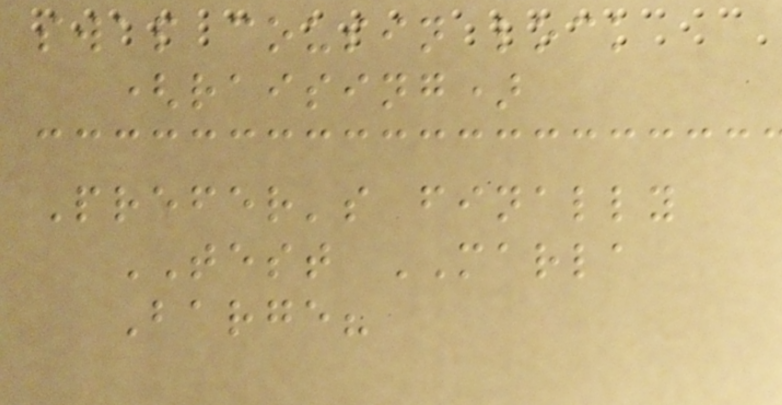swap cousin lock
(raising)
Prefer's finally
TEST MARLA
Barge?
